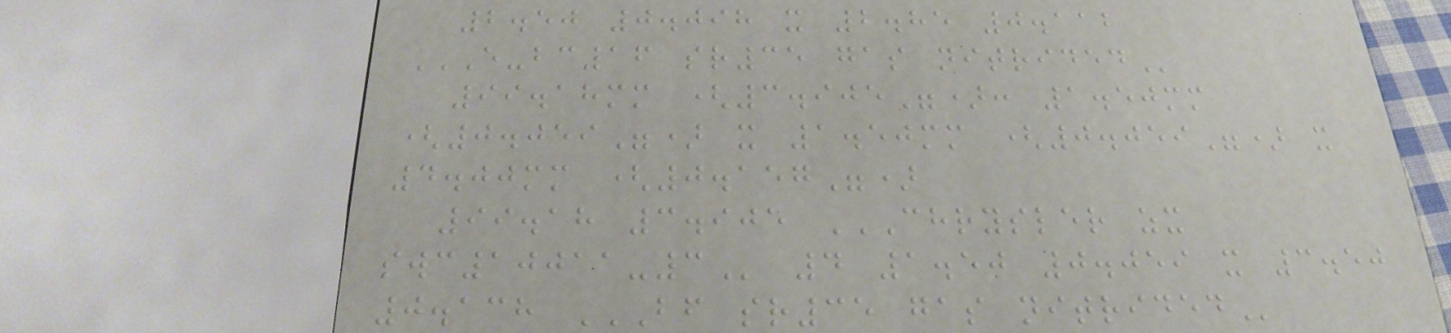2.50 0.098 x 2.85 0.112
E-BC16 SR35 GAS NITRIDED
99.18mm (3.905"): 1.50mm
(0.059") x 1.50mm (0.059") x
4.00mm (0.157")
99.18 3.905 CHRYSLER ZX
SWC10011-3 4 1.50 0.059 x 3.50
0.138 BF SR35 GAS NITRIDED
